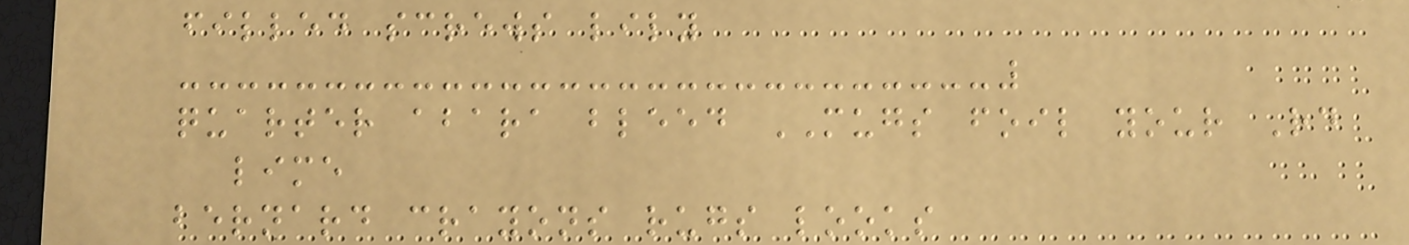filled screws lily
quarter abara bleed MUGS foil your Rd
lime
bernard crayons rugs looks
